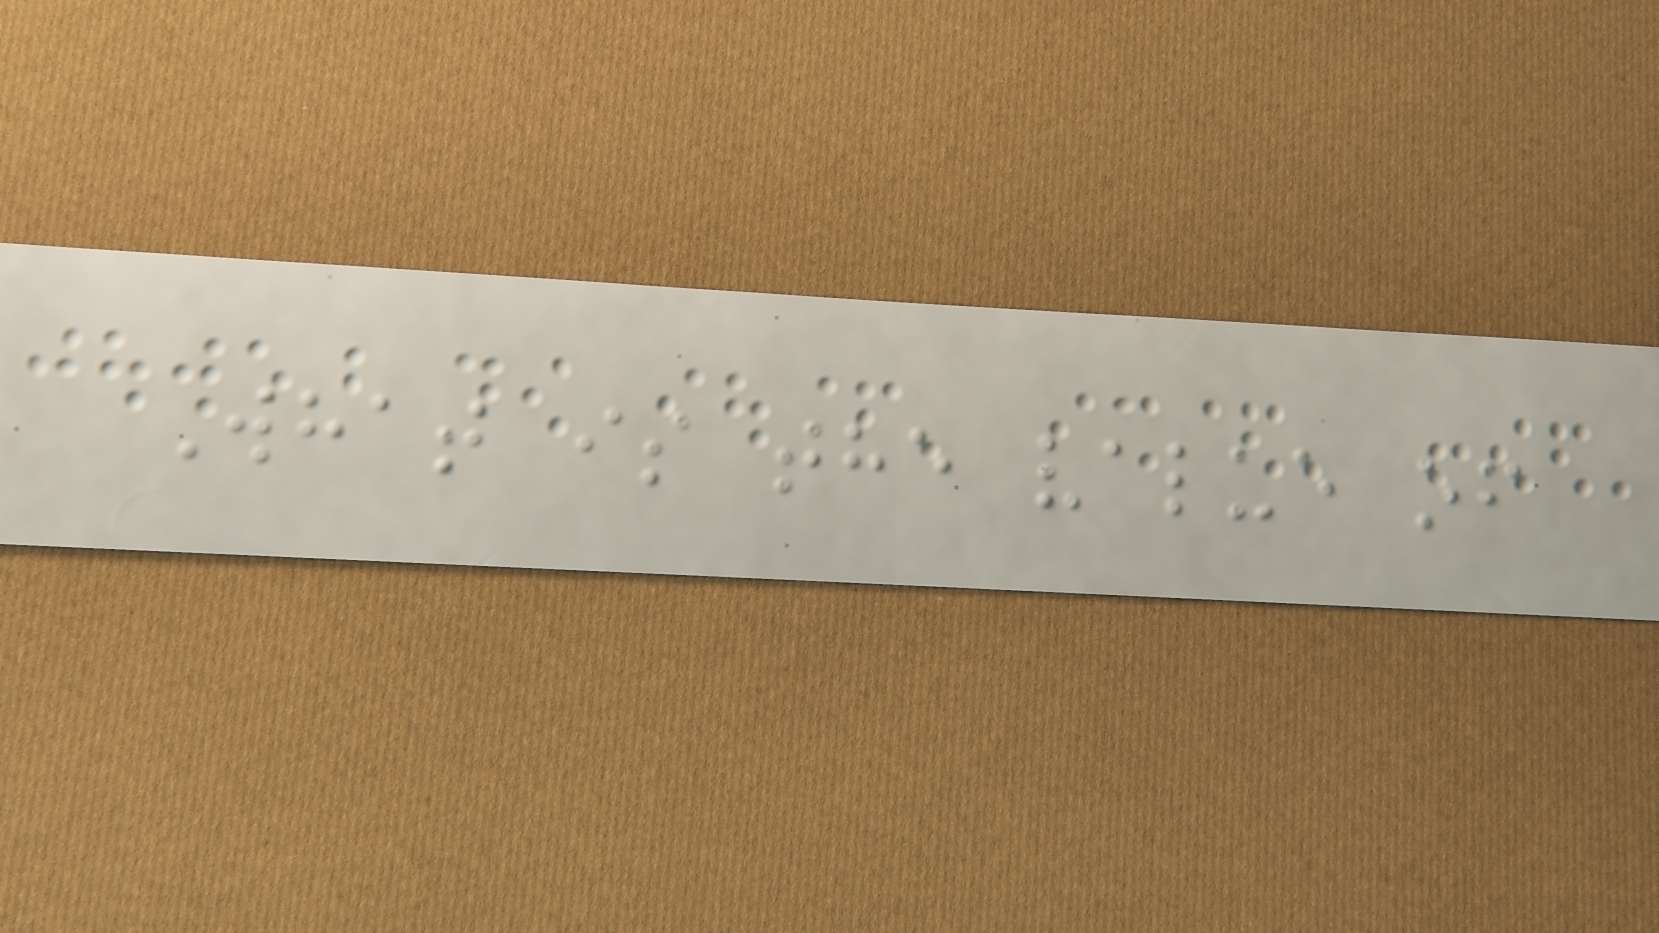What is the value of
